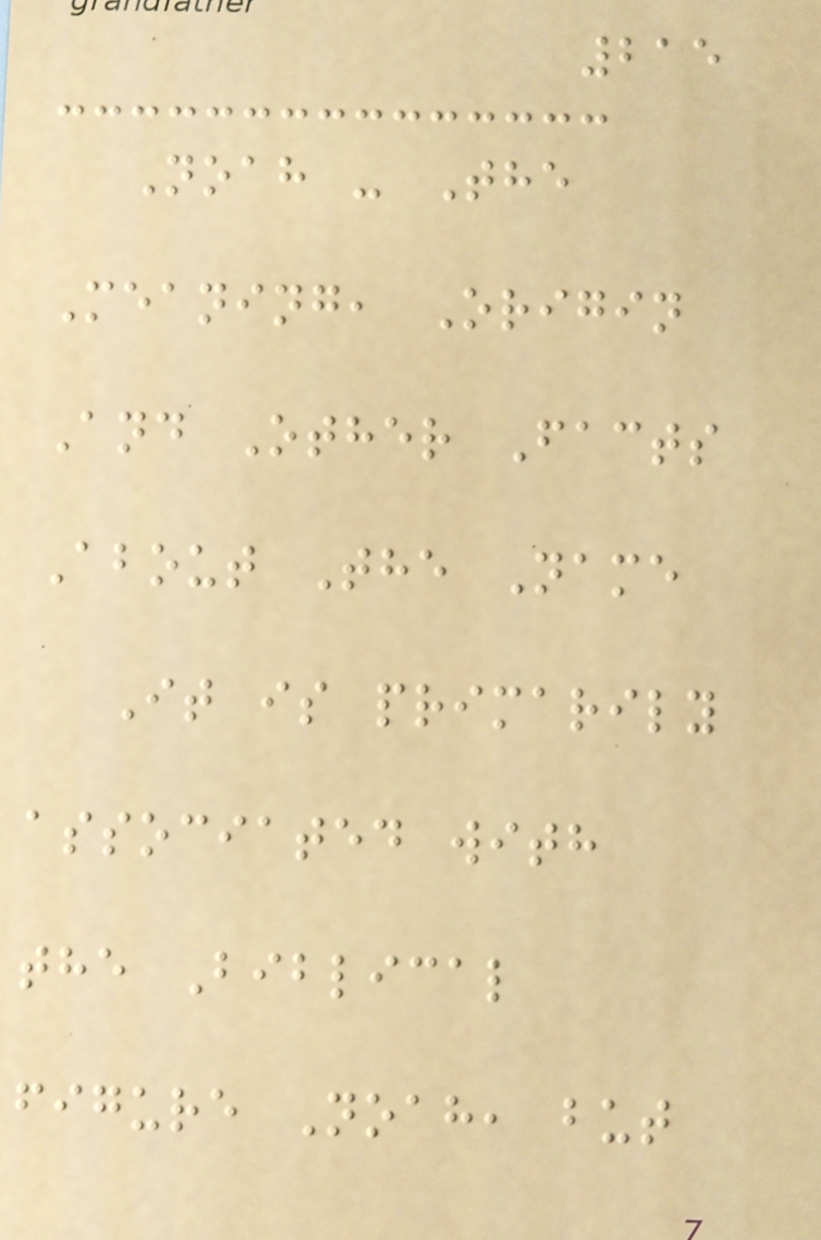215
Noah - The
Meaning, Origin
And Other Facts
About The Name
It is primarily
associated with
the Biblical
figure Noah, but
